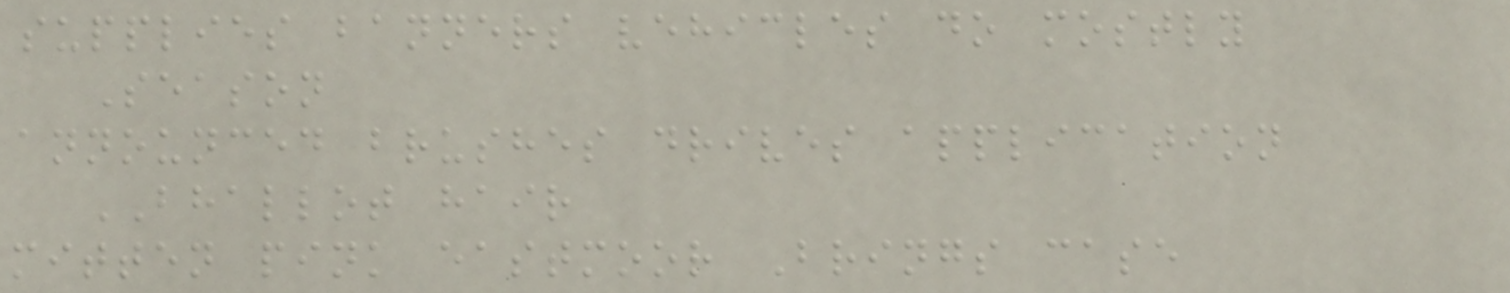supplies banners vehicles do mostly
Season
announced brushes drives application
BHALLOT hair
mitten pink eastmoor Brings case
